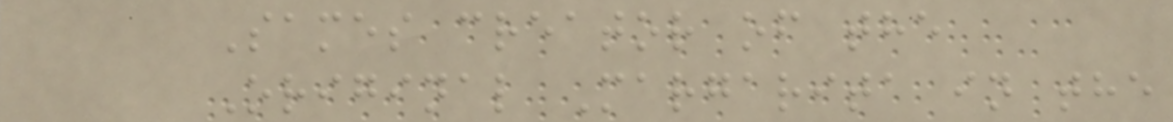Sames creator of the
Original Margarita in the
